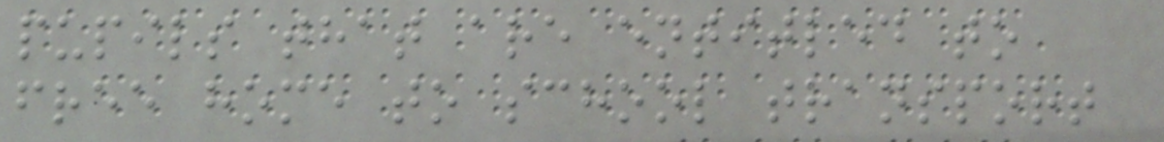pupils that are entitled to
free home to school transport
